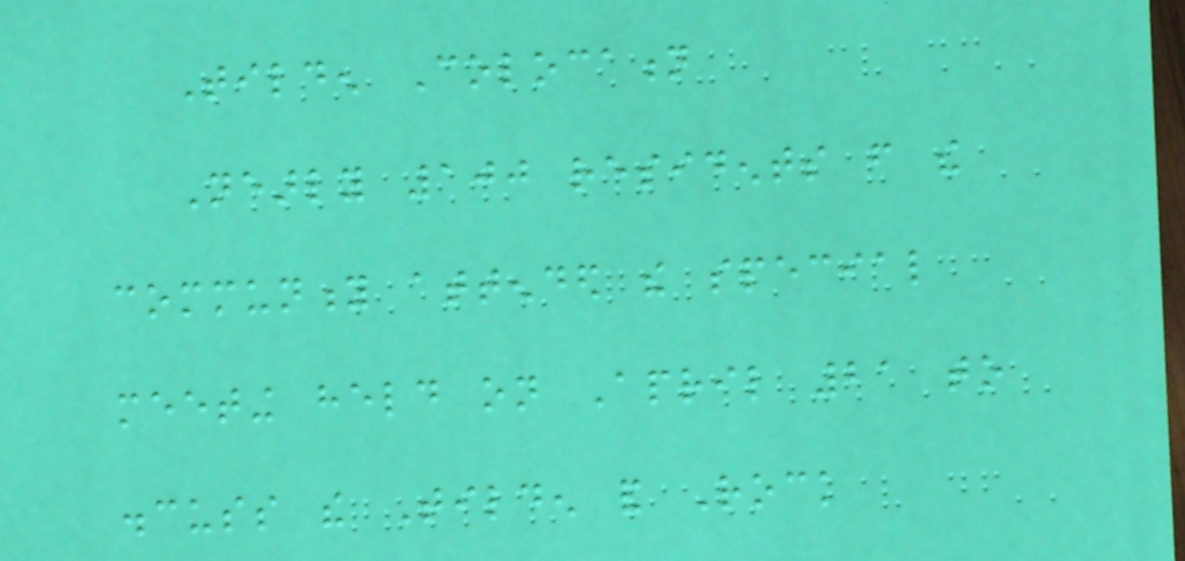Tilden Colocation
Nearly 100 residents from the
community attended the special
meeting held on April 21 to
discuss the Tilden and Rock
